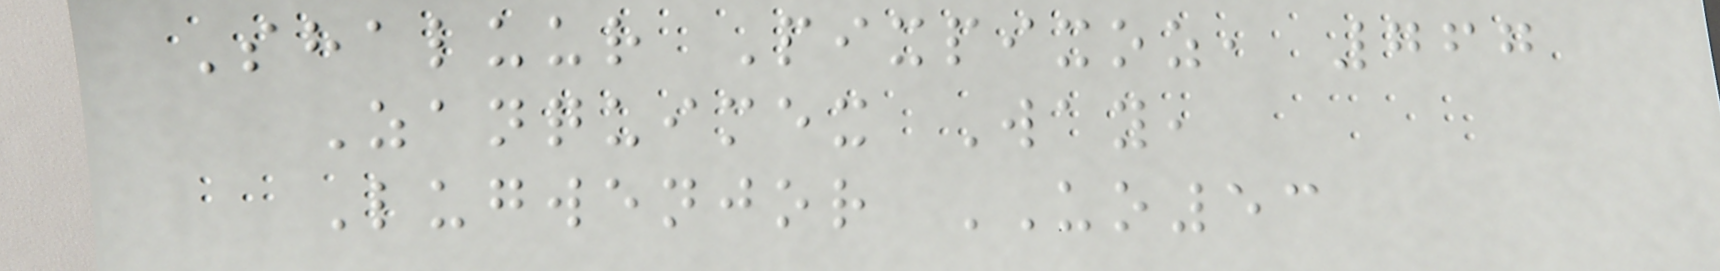Shaluur Pixpixoz, 767
Zanquimex Way,
Lugwenjor UO53
